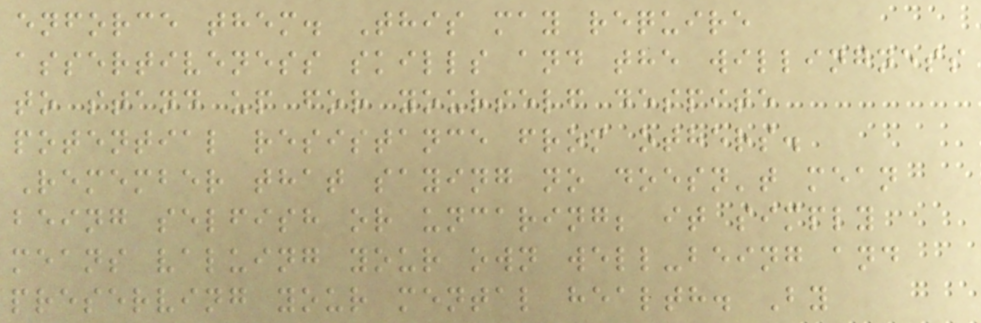enforce them. This may require
assertiveness skills and the willingness
to stand up for yourself despite
potential resistance from others.
Remember that saying no doesn't mean
being selfish or uncaring; it simply
means valuing your own well-being and
preserving your mental health. By
